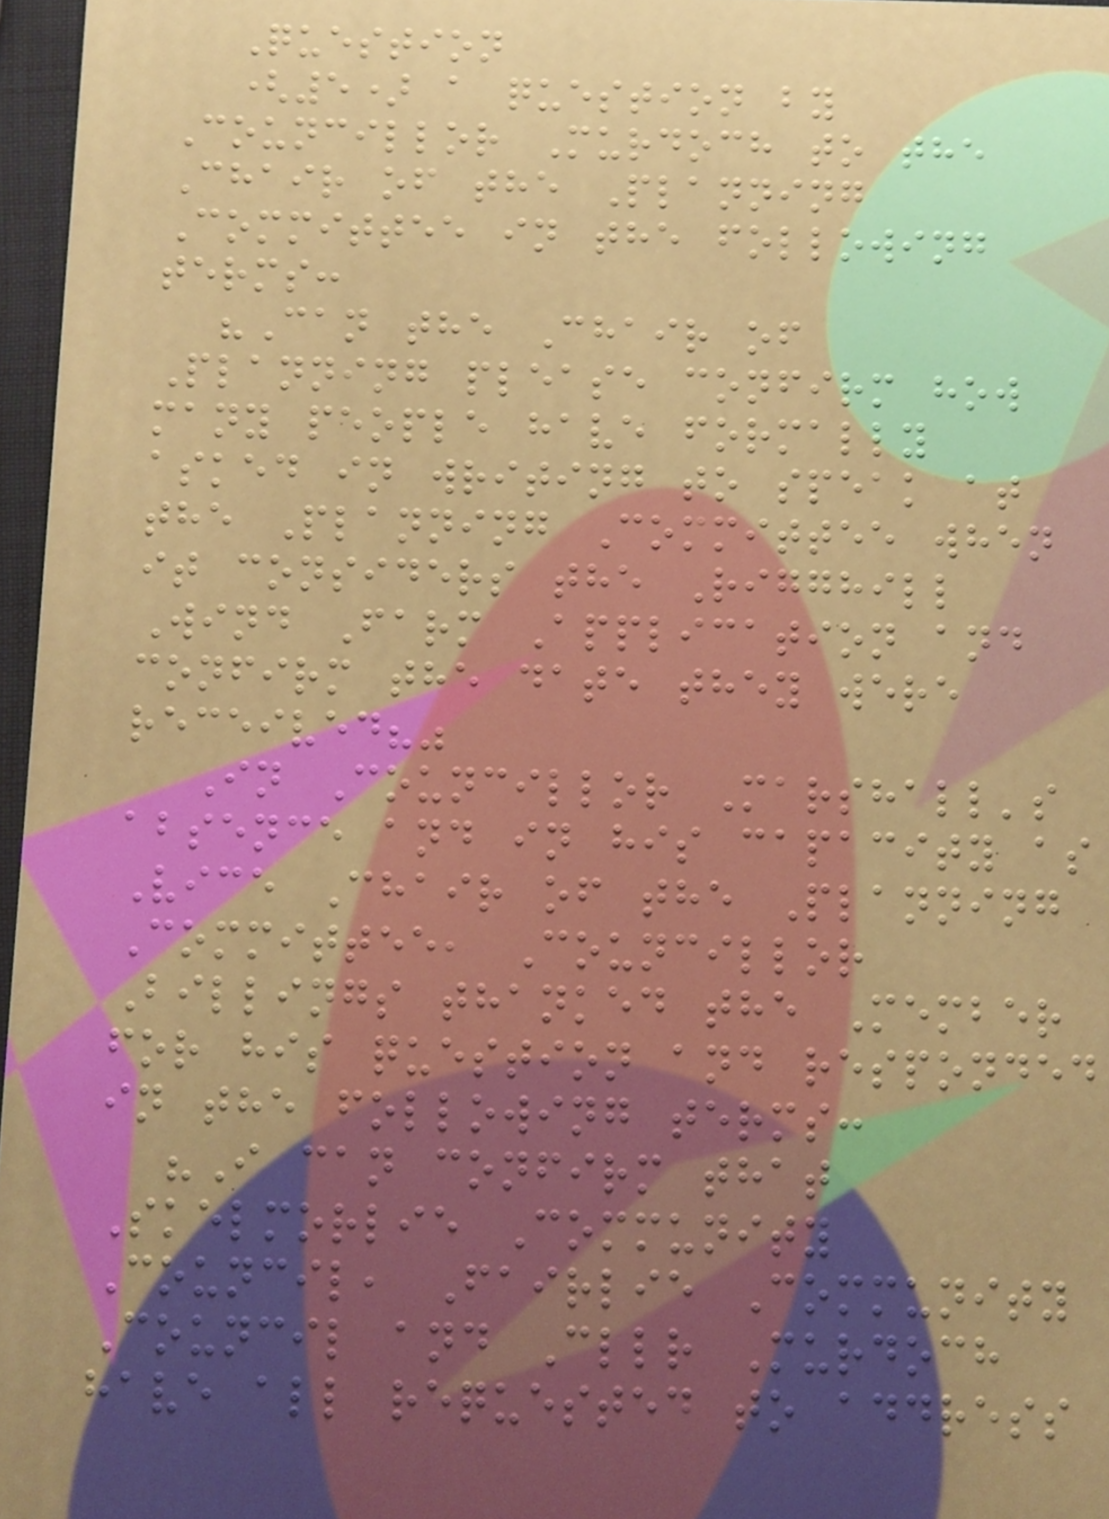Question
(5) a question by
Councillor Murdoch to the
Chair of the Planning
Committee in the following
terms:
"Can the Chair of
Planning please confirm how
many people have formally
asked in writing to speak at
the Planning Committee when
it considers the Rigghill
Wind Farm Application and
confirm the date they were
received?"
In Councillor Marshall's
absence and in his capacity as
Vice Chair of the Planning
Committee, Councillor
Billings thanked the Member
for his question and responded
in the following terms:
"I can confirm that
Skelmorlie Community
Council, Fairlie Community
Council and Cllr Murdoch
have all requested to address
